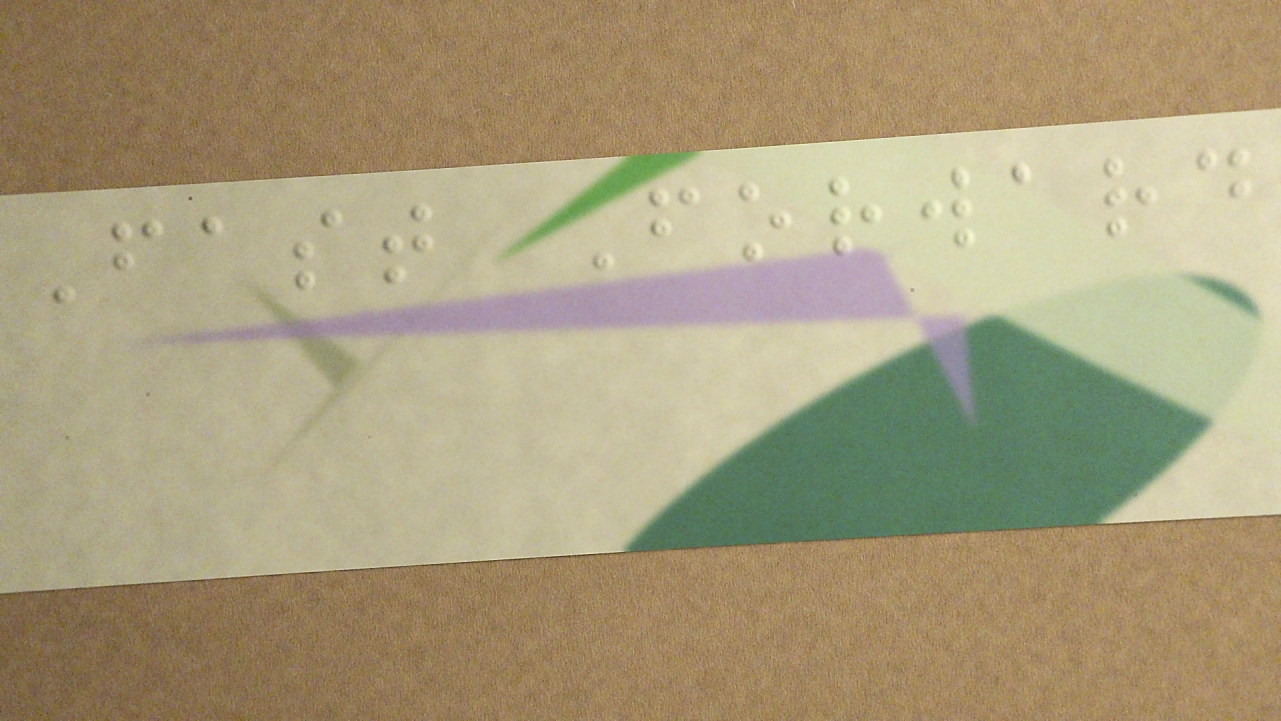Fast Forward
